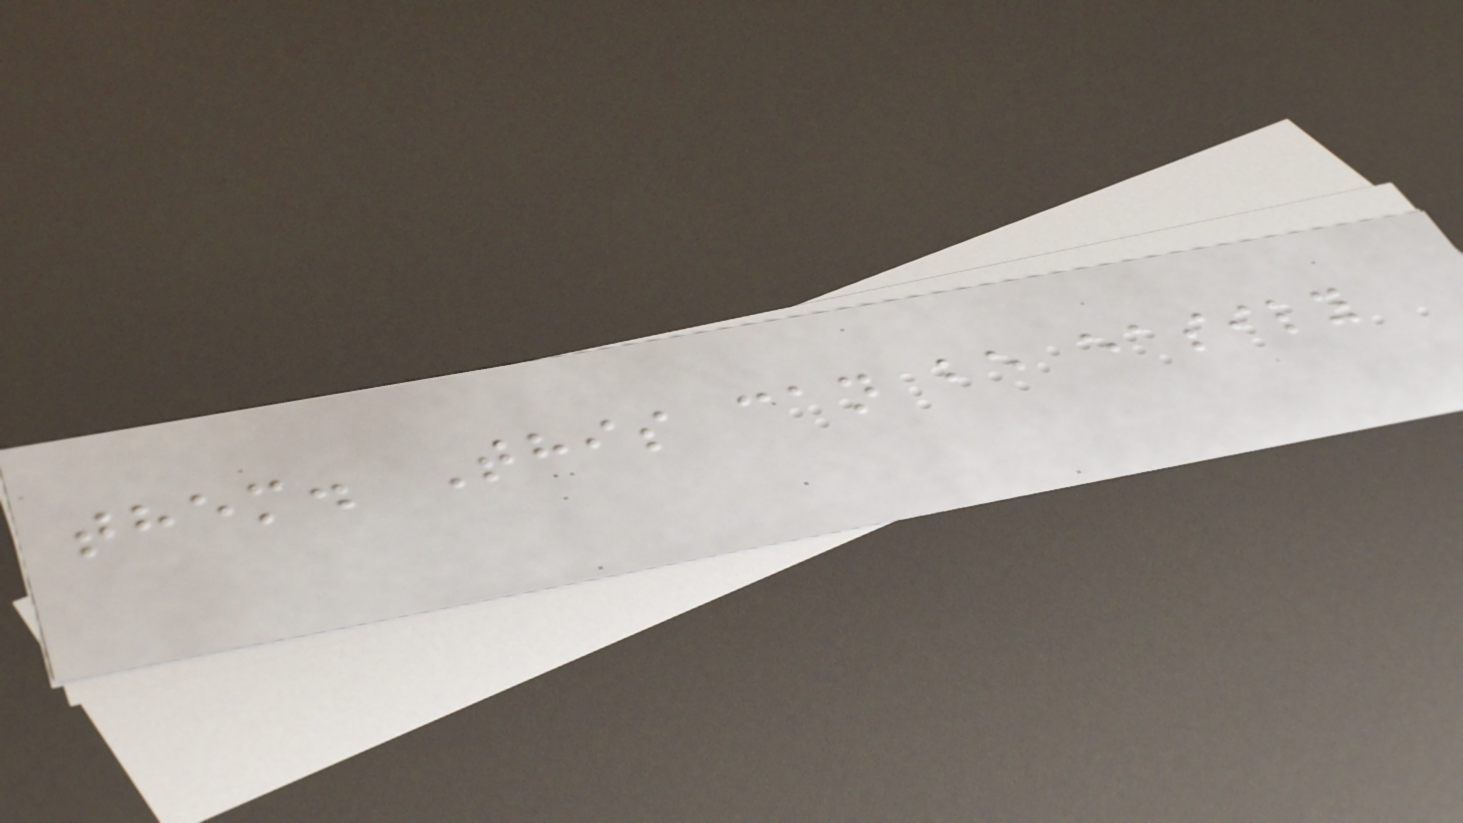them. This can be easily
